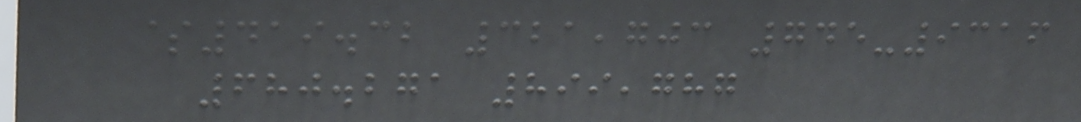$419.32 321,703 745-9316
680.271 899,787
